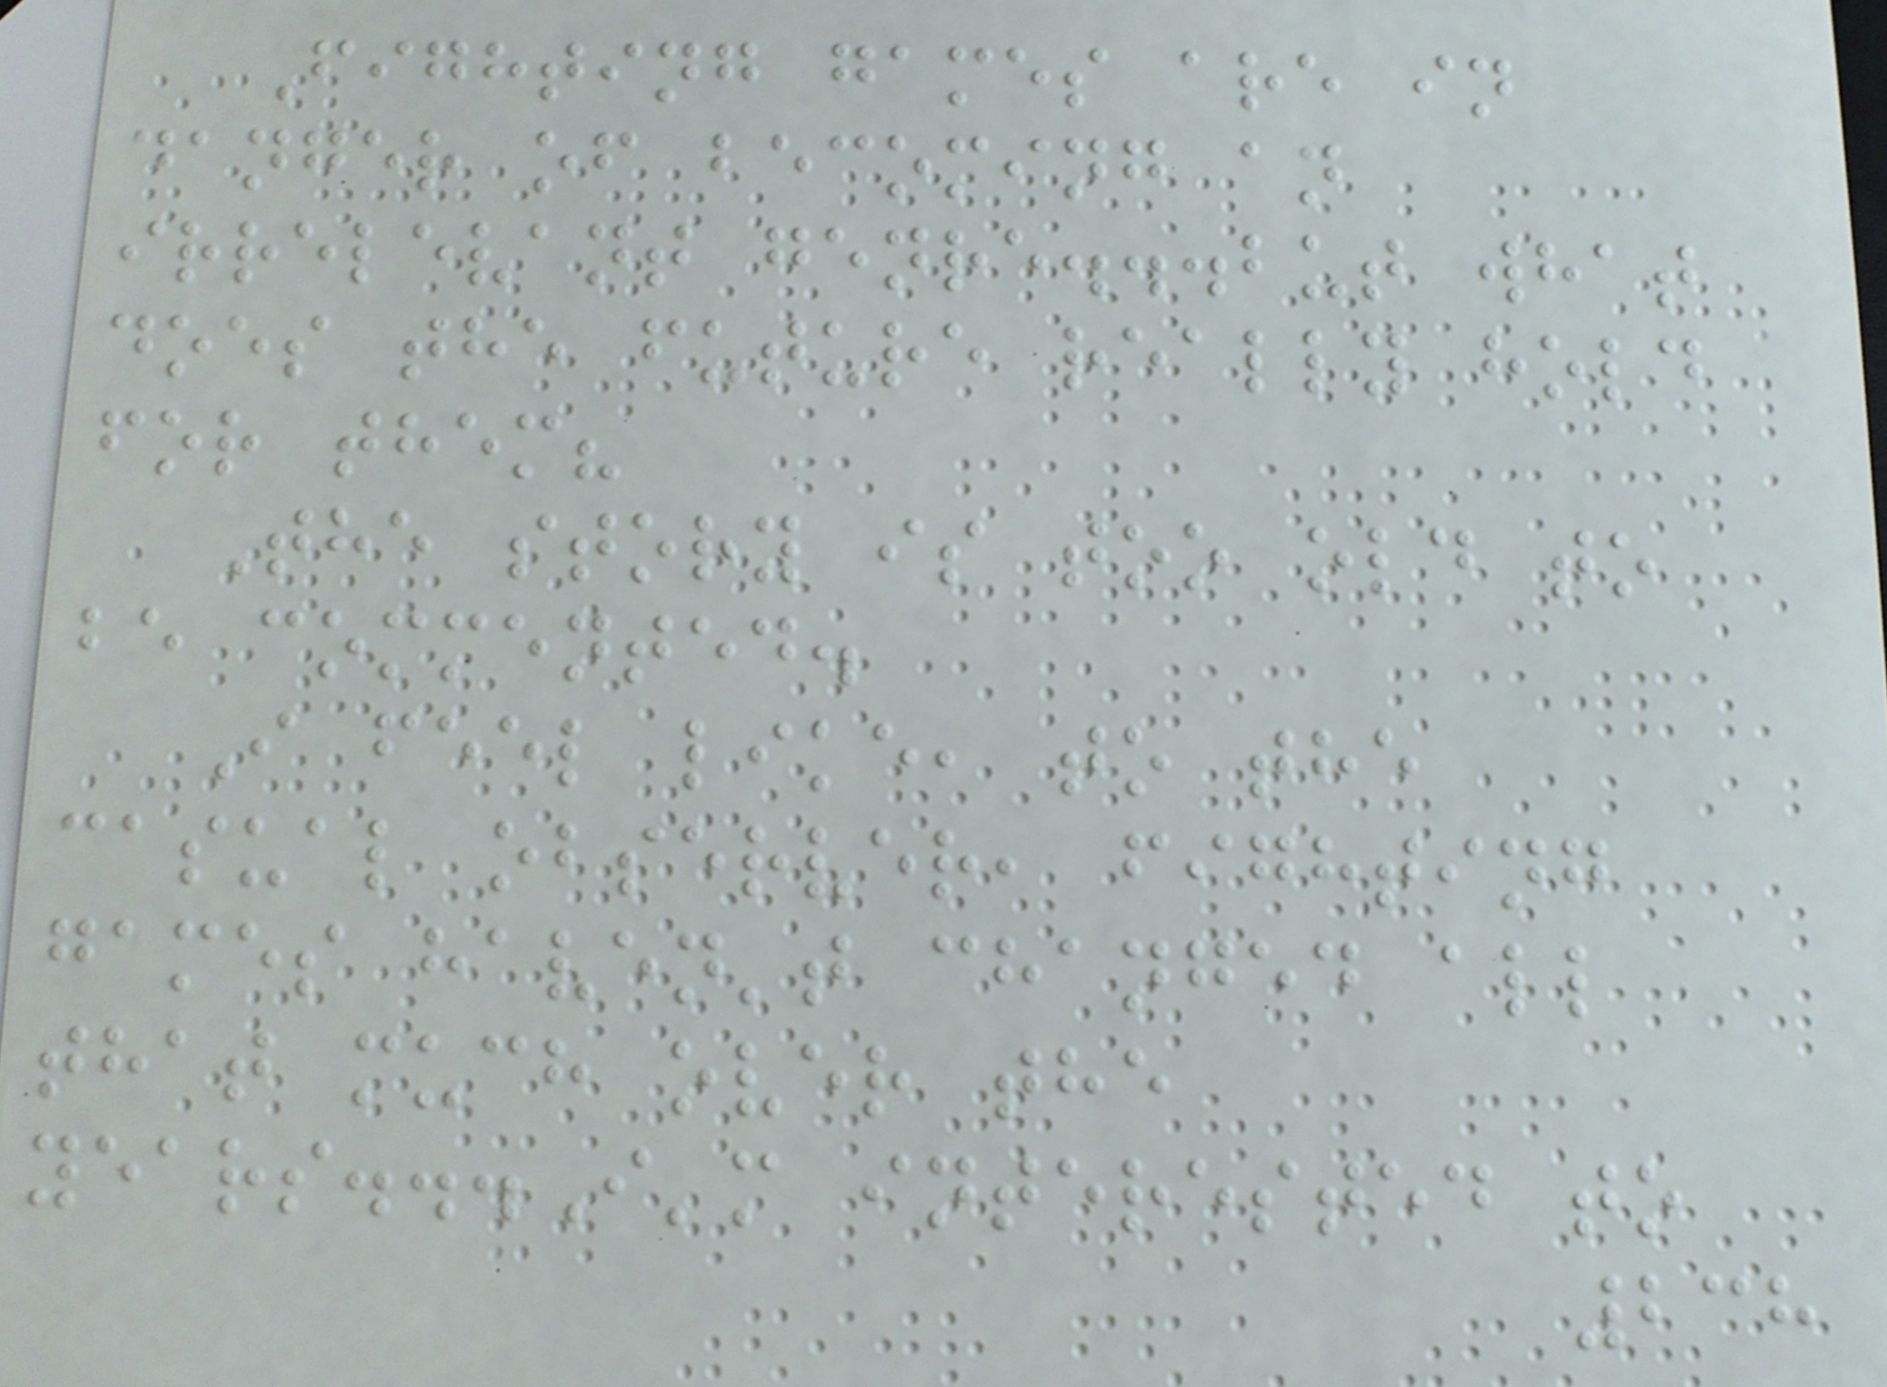Fighting games are in
danger of becoming an
irrelevant genre...but what
does the future really hold
for them?
The story is too old to
be commented.
I feel like, to the
casual observer, fighting
games haven't changed all
that much over the
years...I'm interested to
238
